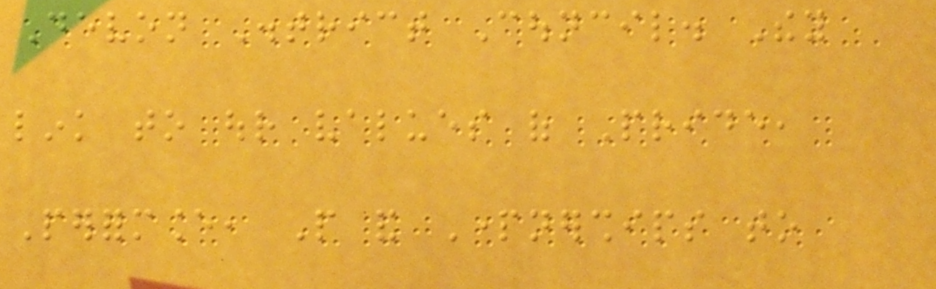Devon District Council. They
link to our values of Pride,
Performance, People and Partnerships to
